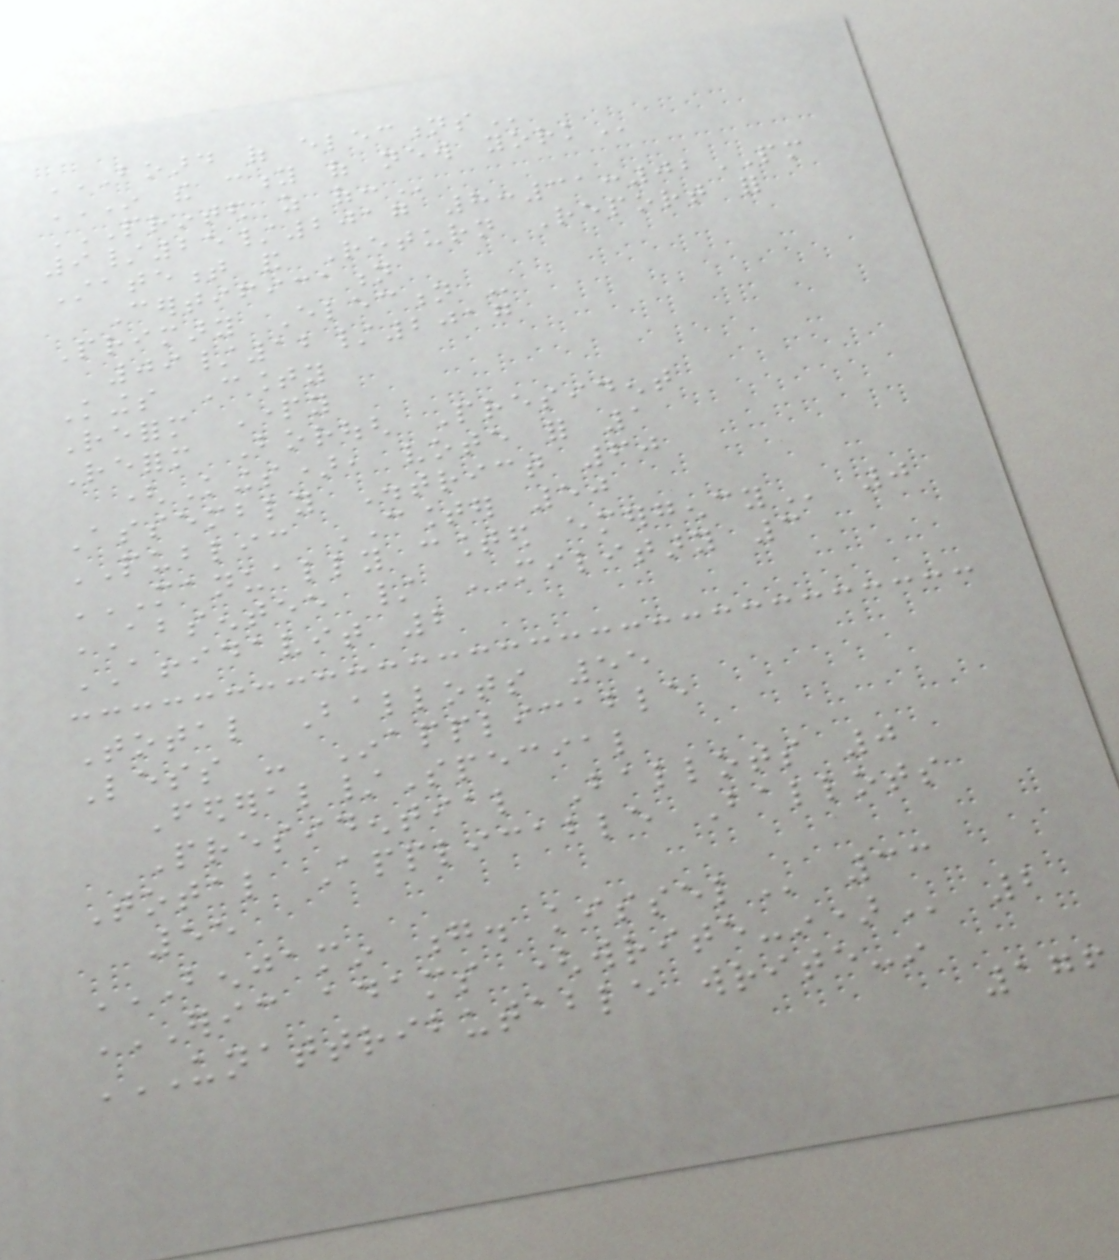BOARD OF ELECTIONS
IN THE CITY OF NEW YORK
PRINTED AS OF:
9/25/2017 8:31:02PM
Statement and Return Report for
Certification
Primary Election -
09/12/2017
Kings County
Reform Party
Reform Borough President
(Kings), vote for 1
Assembly District 60
PUBLIC COUNTER 50
MANUALLY COUNTED EMERGENCY 0
ABSENTEE / MILITARY 3
AFFIDAVIT 2
Total Ballots 55
Less - Inapplicable
Federal/Special
Presidential Ballots 0
Total Applicable Ballots
55
BENJAMIN G. KISSEL 33
ERIC ADAMS (WRITE-IN) 2
UNATTRIBUTABLE WRITE-IN
176
